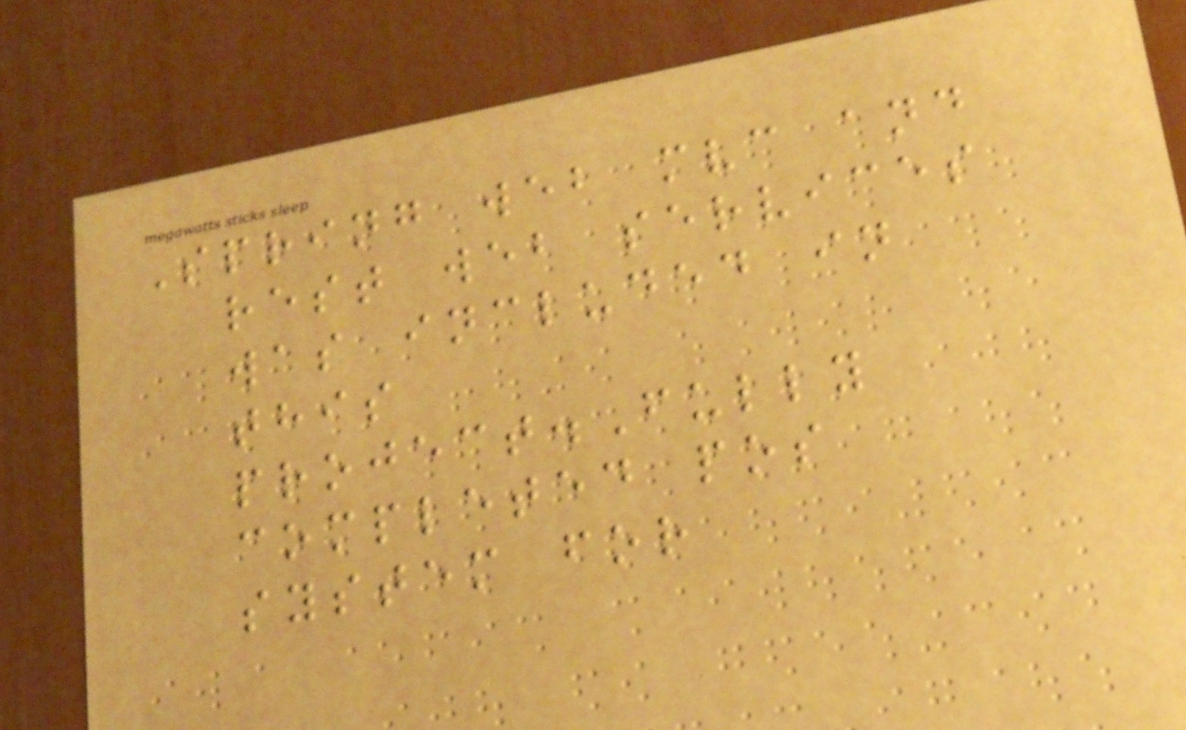Spring web mvc and
rest web services
was included in
this
project.Fully
completed pos
system for
